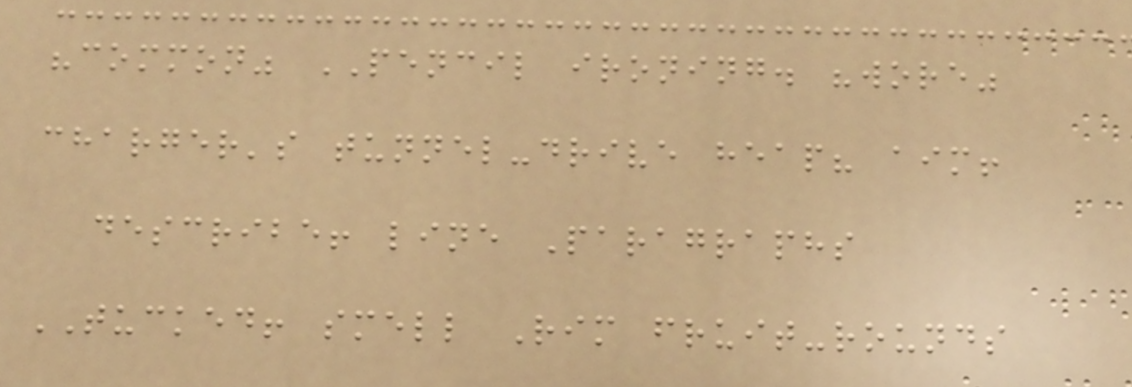"common" PENCIL ironing. "wore"
charger's tunnel-drive heap? aim!
describe! line Paragraphs
TUCKED! smell Rim fruit-rounds
